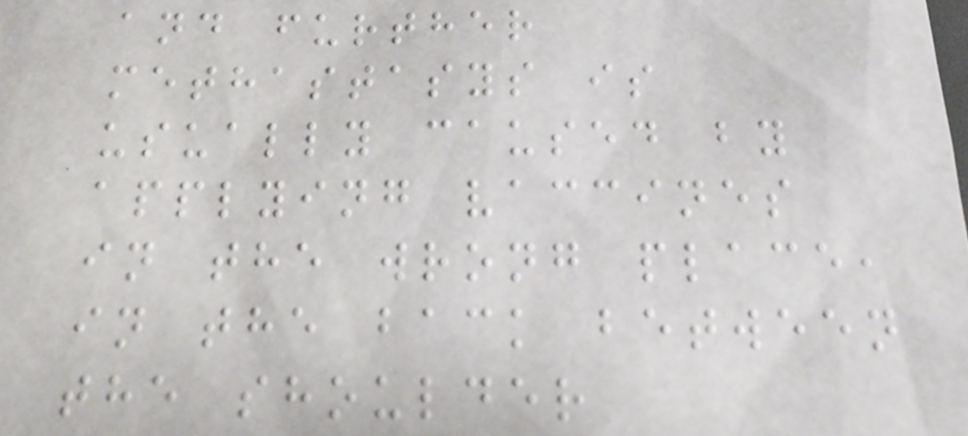and further
methastasys is
usually caused by
applying vaccines
in the wrong place,
in the back between
the shoulder
